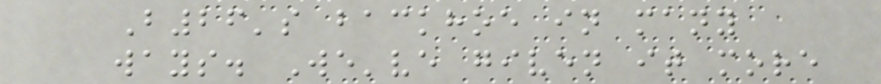B26's backhoe in many
ways. We've given it more
